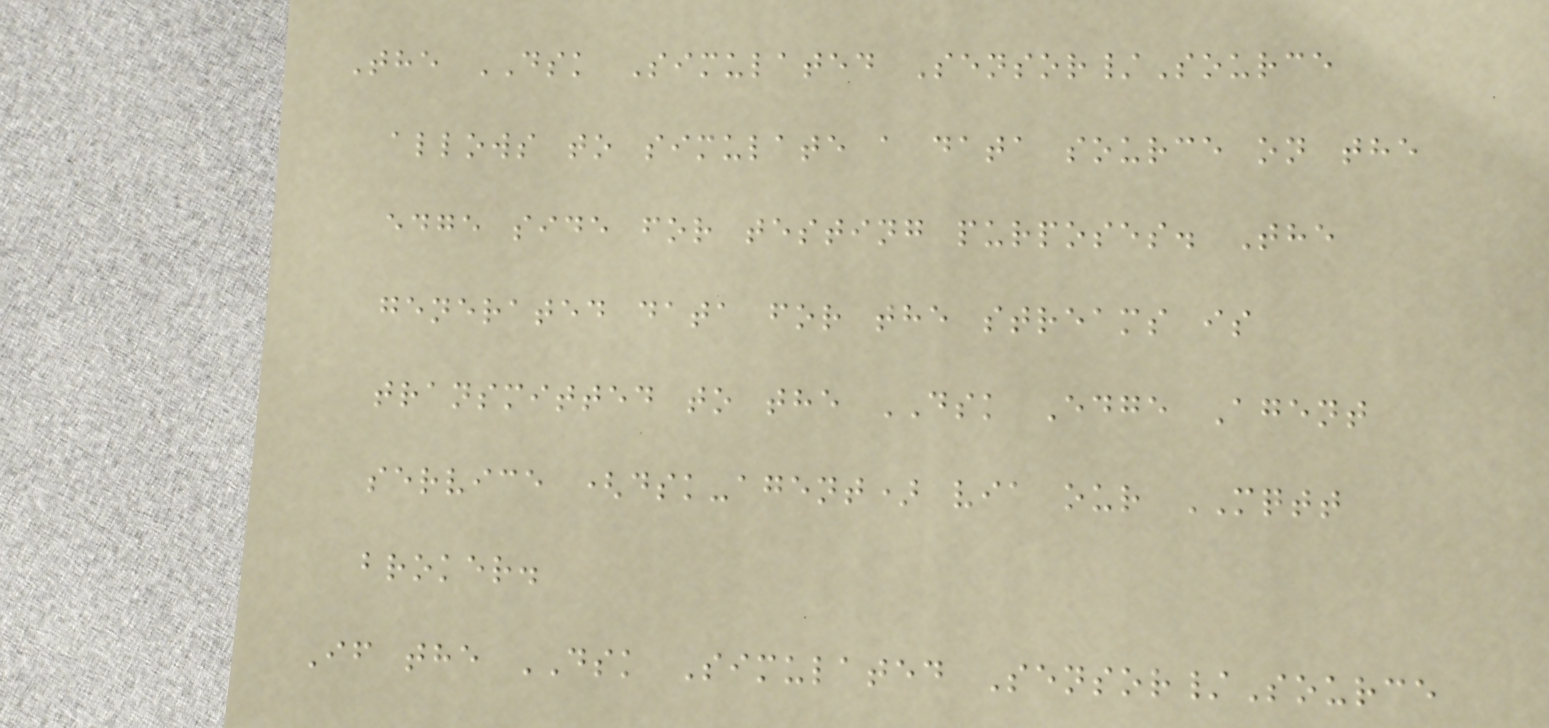The DSK Simulated Sensor/Source
allows to simulate a data source on the
edge side for testing purposes. The
generated data for the streams is
transmitted to the DSK Edge Agent
service (dsk-agent) via our MQTT
broker.
If the DSK Simulated Sensor/Source
